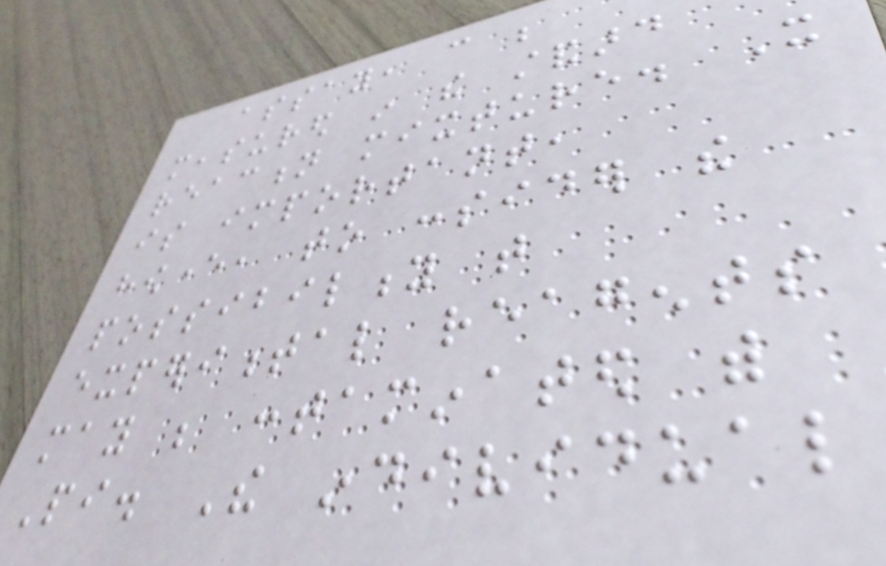assay, can be
measured in the standard
reaction mixture. It
is important,
however, to consider the
possibility that
experimental reagents
may be contaminated with
Pi. The individual
